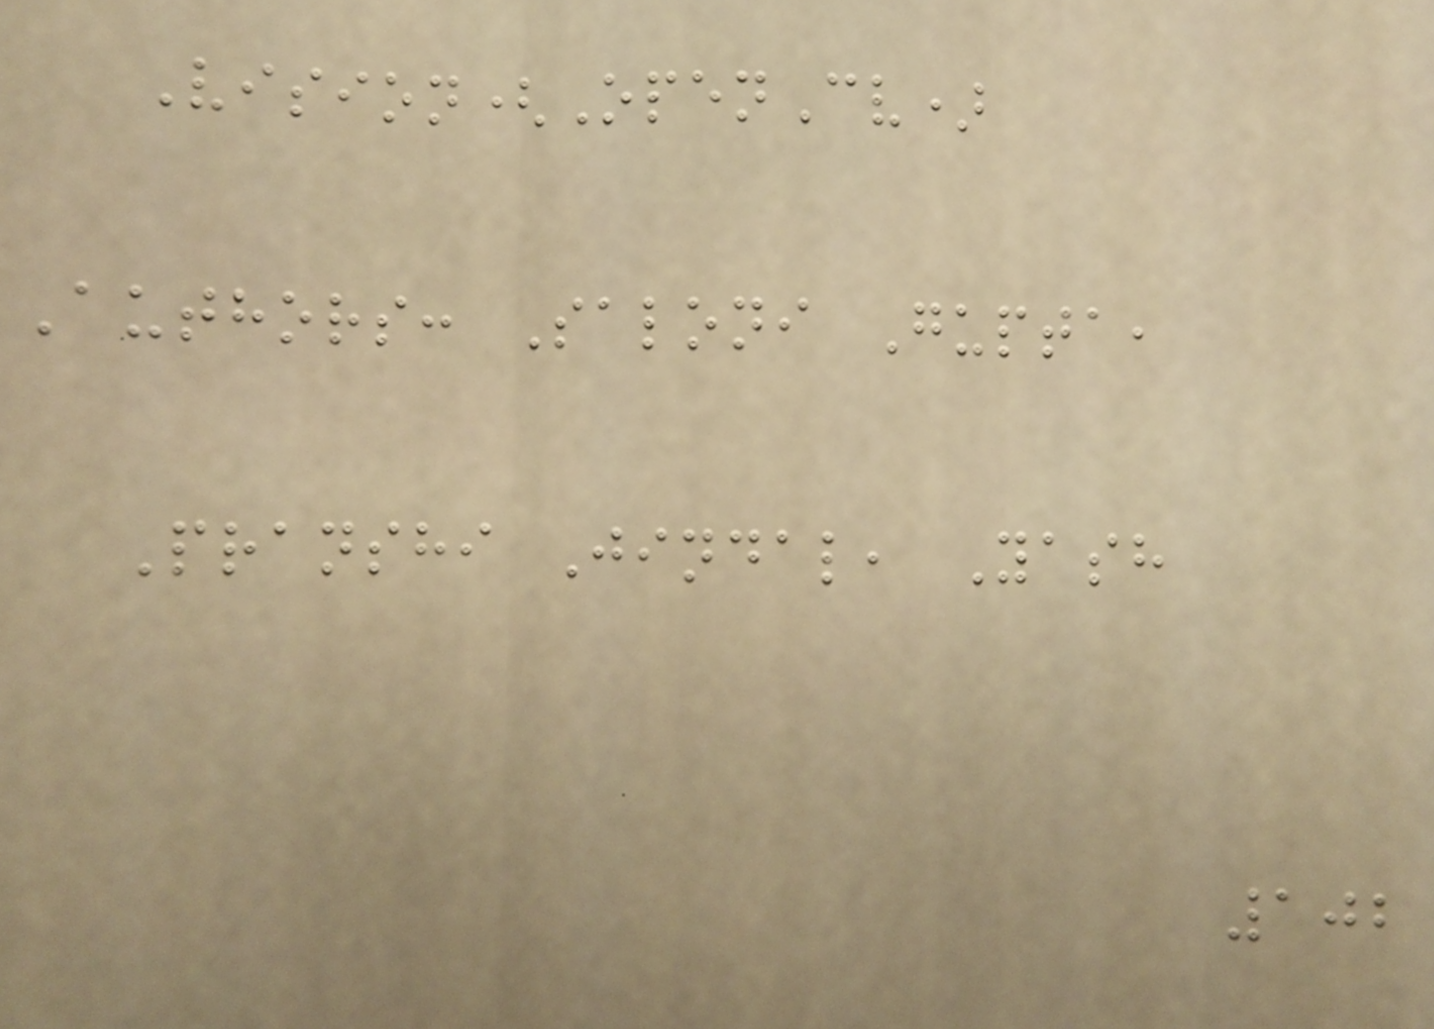Vision(OpenCv)
Authors: Saloni Gupta,
Pranshi Jindal, Yash
102
